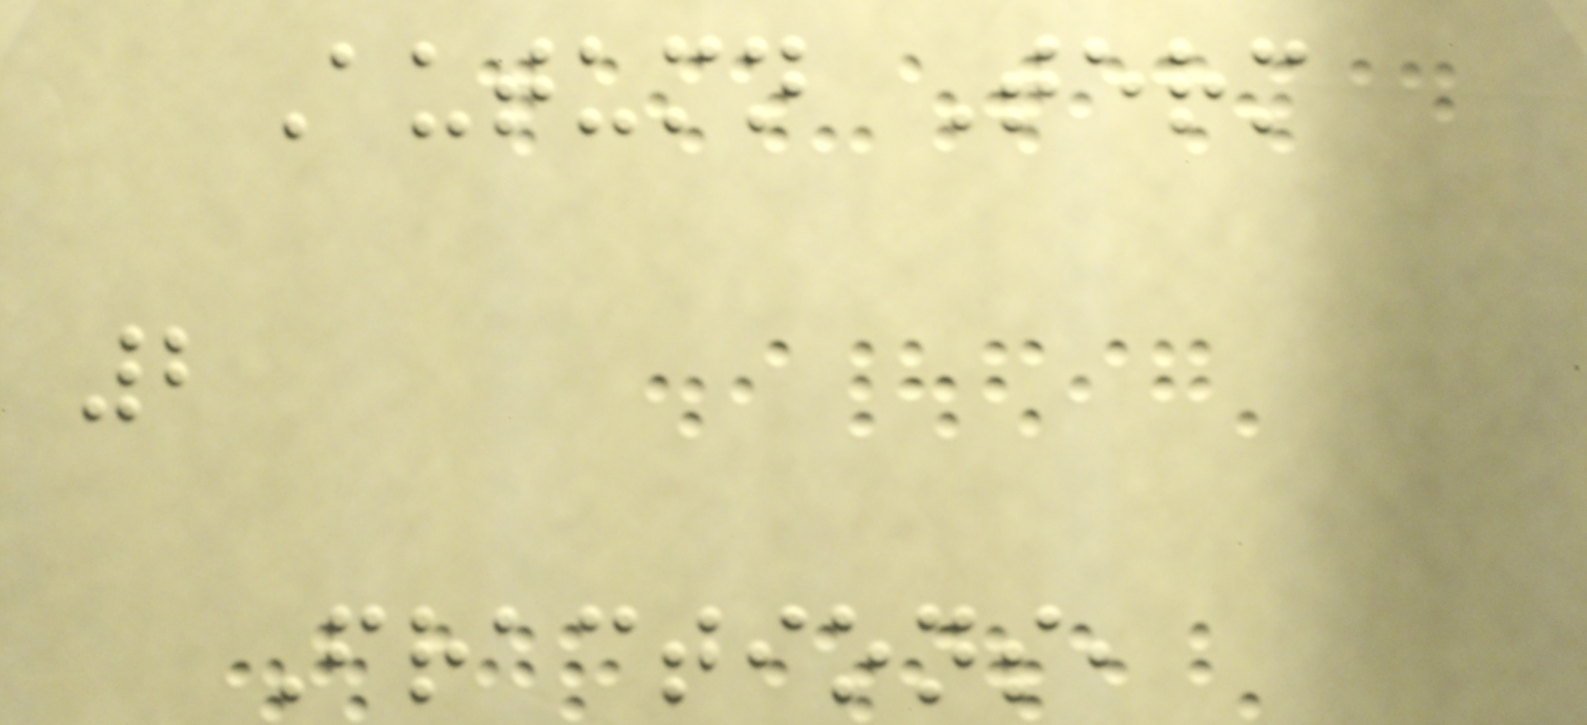Autumn Term
2
Fractions,
